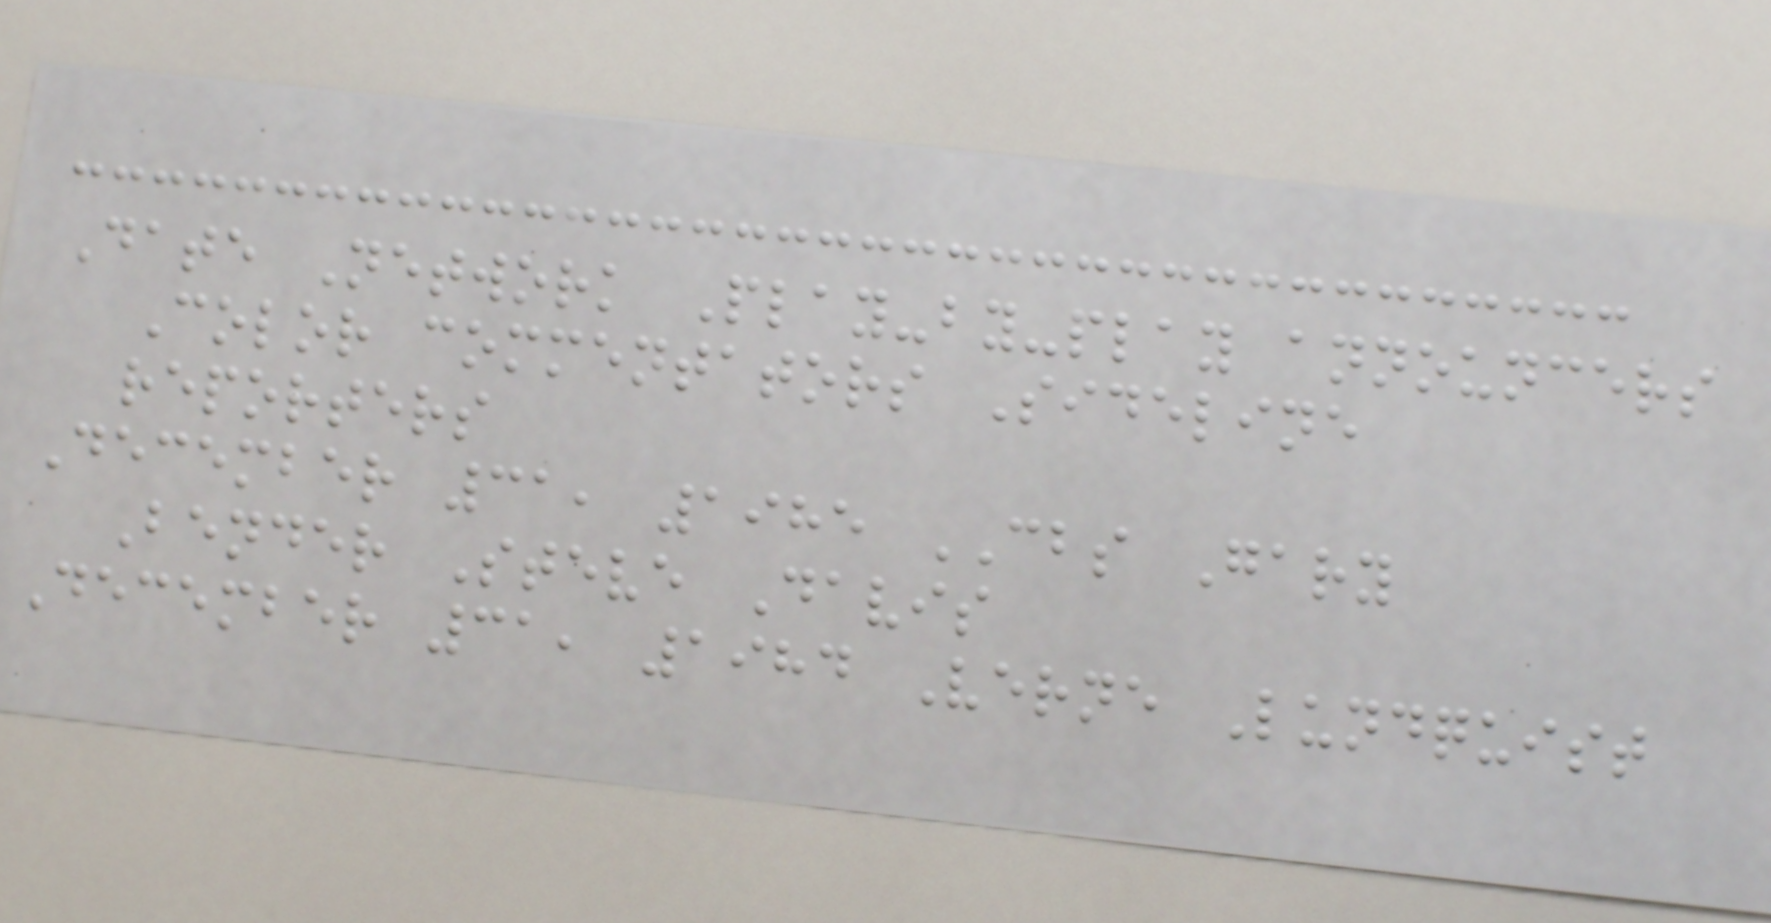Date Network Play-by-play announcers
Color commentators Sideline
reporters
December 31, 1985 CBS Gary
Bender Steve Davis
December 31, 1984 Verne Lundquist
